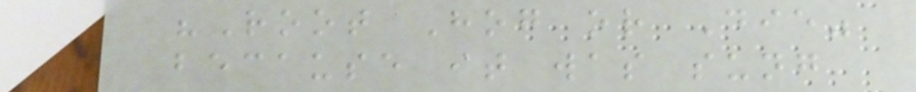"Root Hog or Die"
because it was sung
